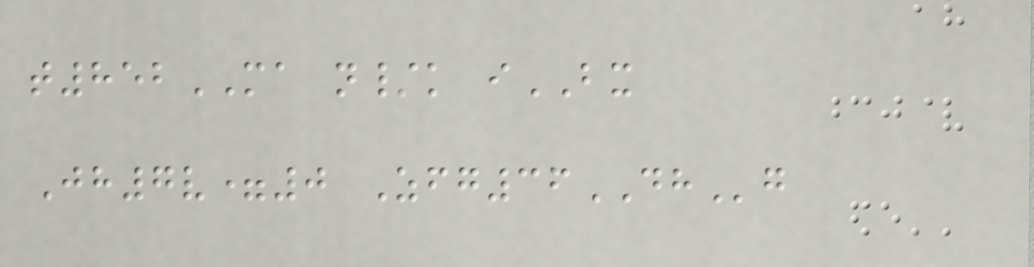t852MA n/k iBX
Jh7v=0 Zfg36DHg
